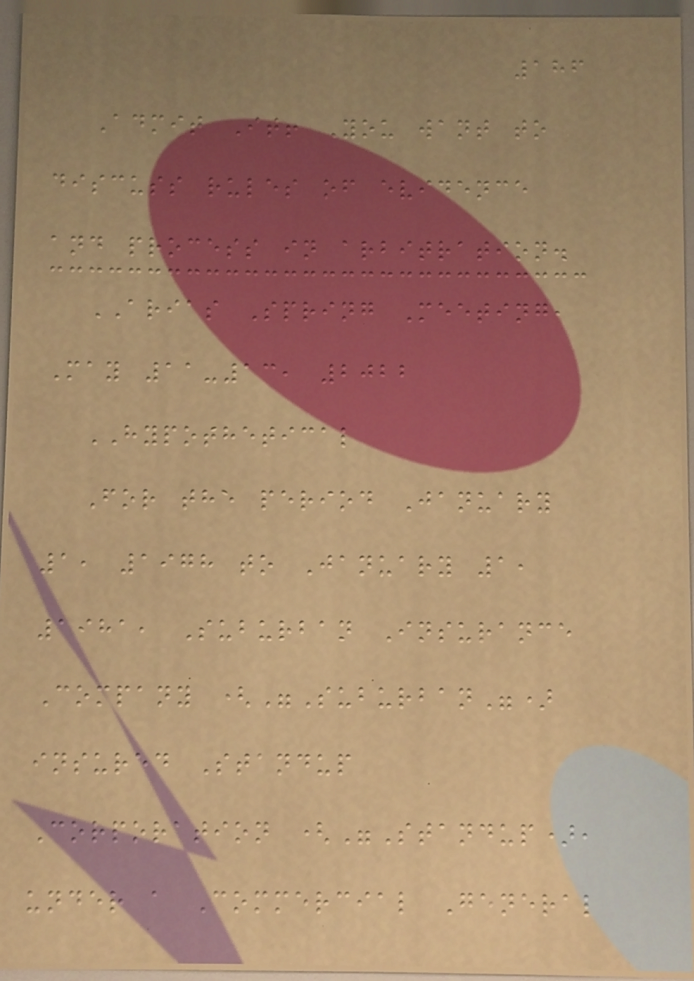186
Admit It! You want to
discuss rules of evidence
and process in arbitration.
ARIAS Spring Meeting,
May 11-13, 2022
HYPOTHETICAL
For the period January
1, 1978 to January 1,
1981, Suburban Insurance
Company ("Suburban")
insured Standup
Corporation ("Standup),
under a Commercial General
